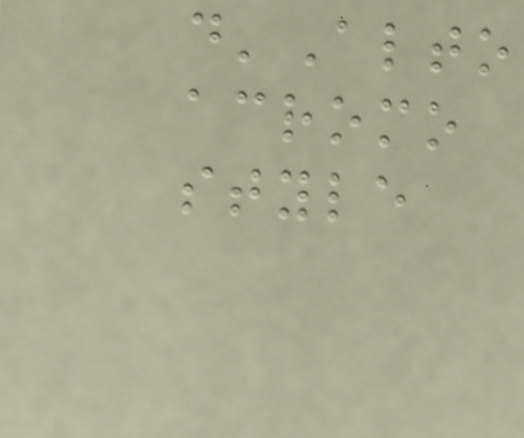d'Alto
acromo
style
